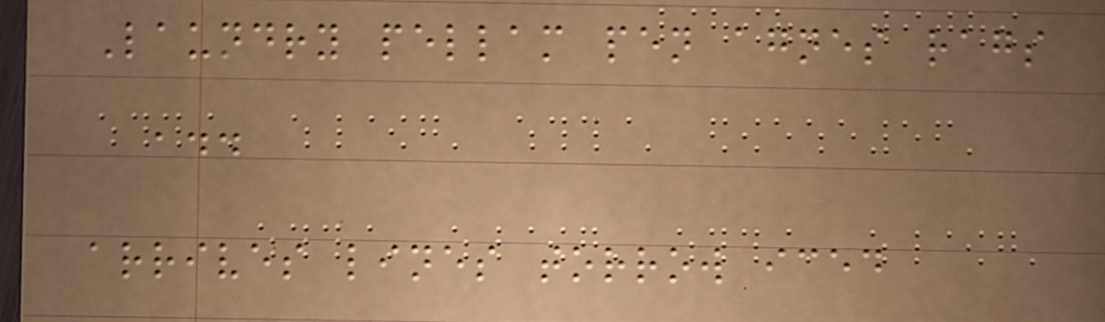Laundry pellam pen agnes rags
add
arrives lines torrow iced
